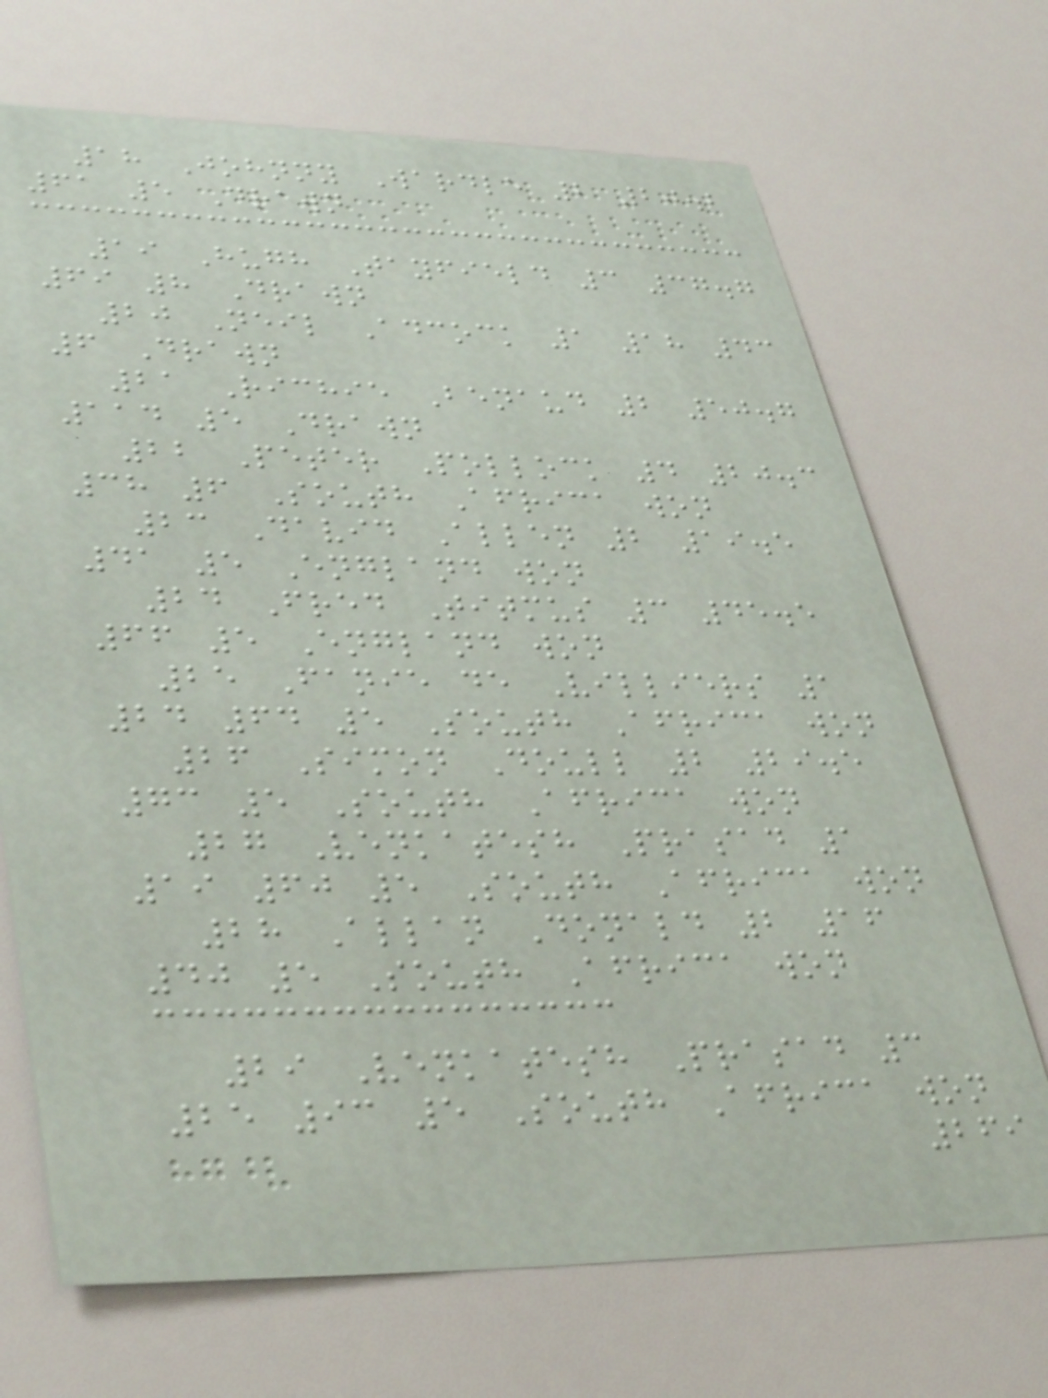18 Johnny Wardle 2 20.2
61 5 Drawn
19 Hugh Tayfield 3 37.7
69 8 Drawn
20 Neil Adcock 1 18 43
6 Drawn
21 Richie Benaud 2 50.7
114 5 Drawn
22 Peter Pollock 4 20.3
38 6 South Africa won
23 David Allen 2 19.5
41 5 England won
24 Fred Titmus 3 45.5
66 5 England won
25 Fanie de Villiers 1
24 64 5 South Africa won
26 Simon Doull 2 29.5
73 5 South Africa won
27 Venkatesh Prasad 1
19 60 5 South Africa won
28 Allan Donald 2 16
40 5 South Africa won
29 Venkatesh Prasad 3
25 93 5 South Africa won
269
